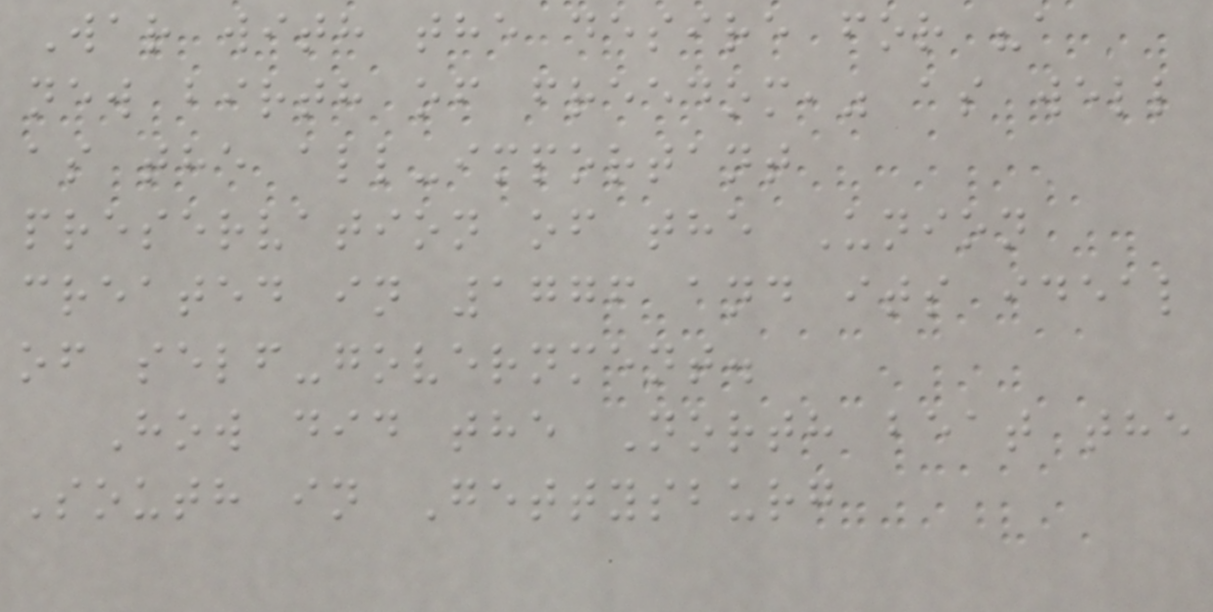War with the desire for "a
new birth of freedom," as well
as the all-important
preservation of the Union
created in 1776 and its ideal
of self-government.
How did the North beat the
South in Gettysburg
